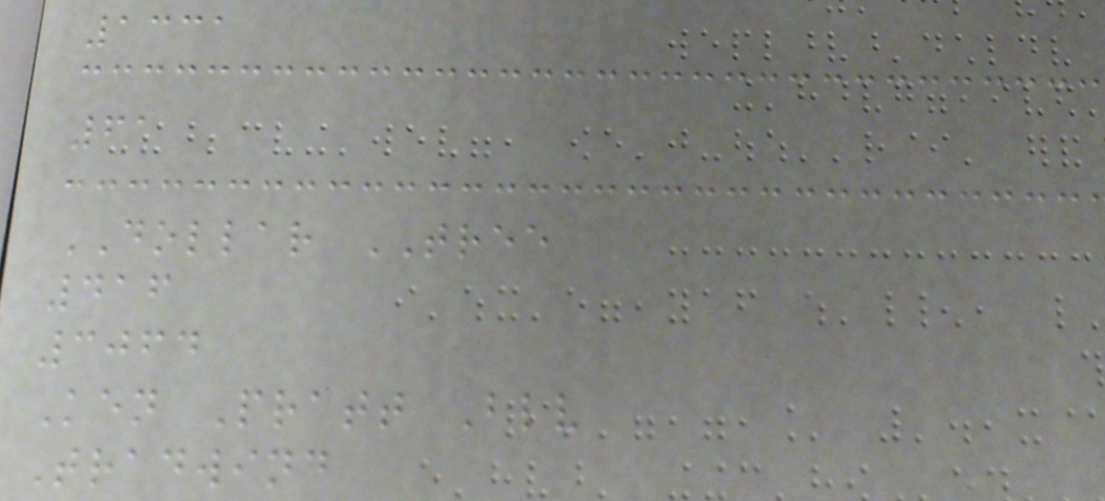1331
61
DOLLAR TREE
416
3064
Ken Pratt Blv
Tradwind
